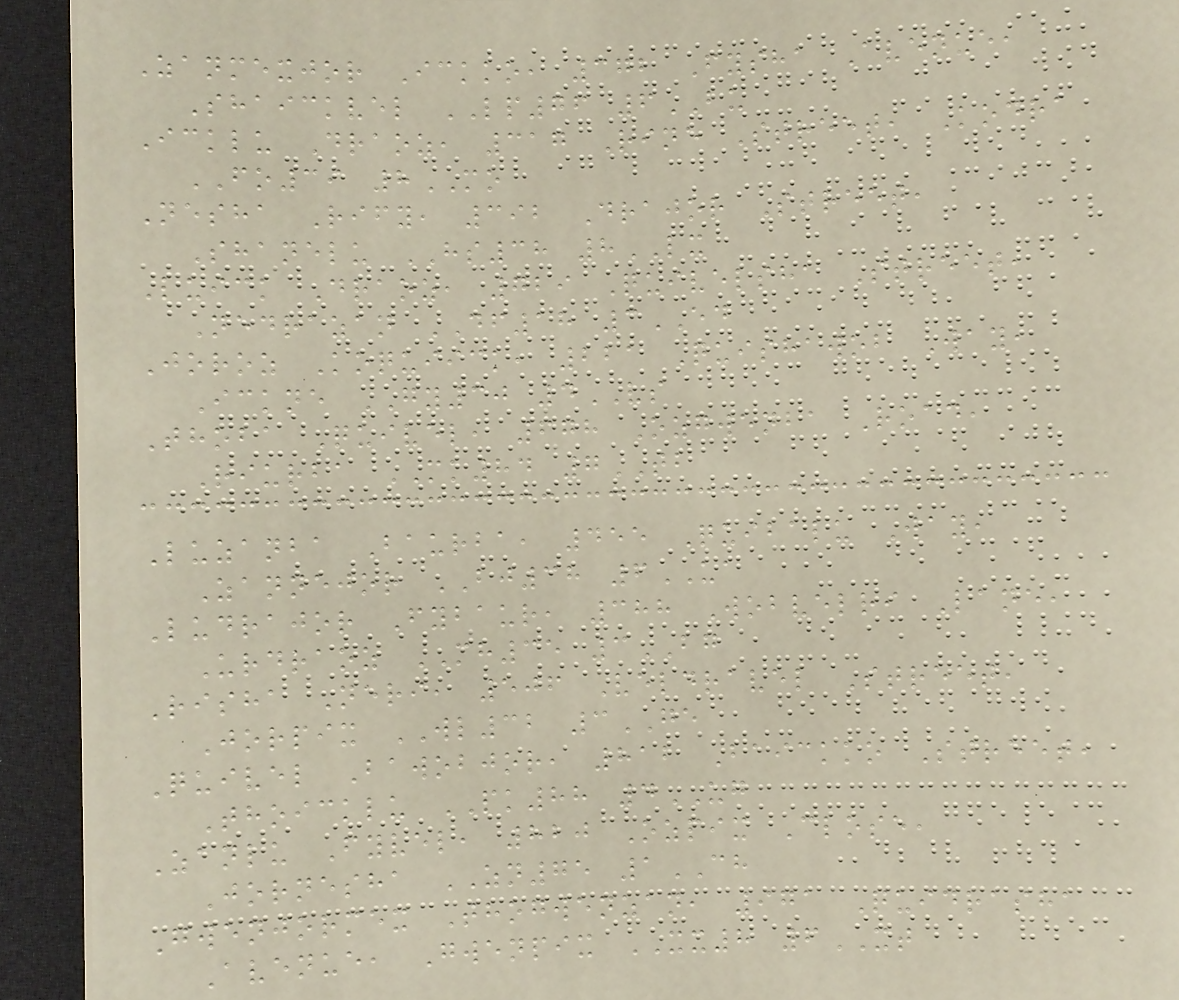Zanmexjor Ickko, 372 Fysha Avenue,
Shaickvel LP76 6BU
Icklu Draoz, 317 Rine Street, Kodra
FO39 8MO
Nesha Rify, 392 Drajor Street,
Shanelu HS38 8LX
Luick Draoz, 729 Quivelsha Street,
Nedrazan DF18 3ED
Joroz Koquiick, 221 Quishawob Way,
Ickne GY30 4VS
Thoba Quivel, 678 Ozgwenba Road,
Riurba MK84 7TB
Luzanba Baurba, 455 Quibalu Way,
Zannejor BJ38 6UA
Ludrajor Fybaur, 388 Wobvelri Lane,
Urdraoz MH35 3BG
Risha Neri, 506 Veldravel Street,
Jorpix WL32 3GE
Quivel Bawobjor, 812 Baickko Street,
Thoicklu PK88 4UG
Zanlu Fyvel, 820 Ozpix Close,
Jornesha ZN75 1CH
Gwenjormex Thogwenzan, 971 Quidrasha
Avenue, Gwenpix XX8 6XT
